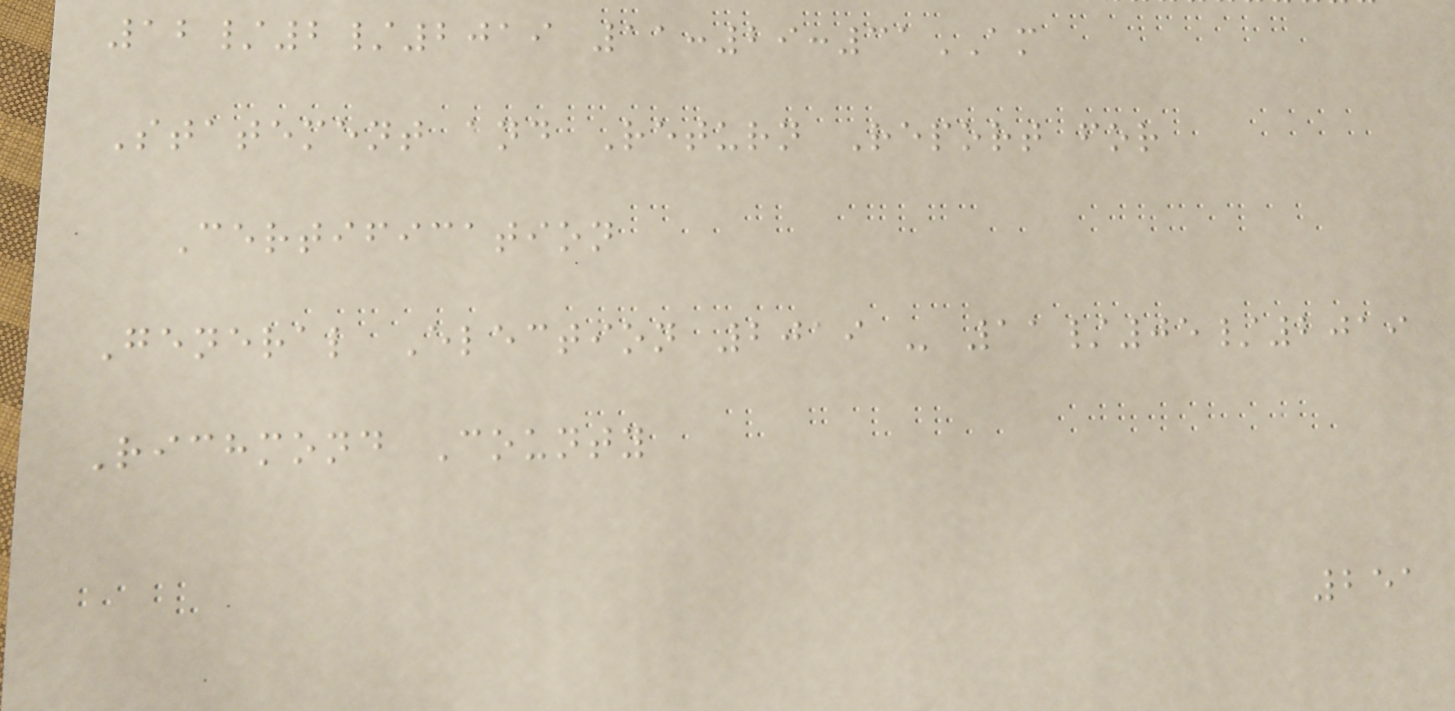12/2/2019 11:29:31AM
Statement and Return Report for
Certification
General Election 2019 - 11/05/2019
Richmond County
251
